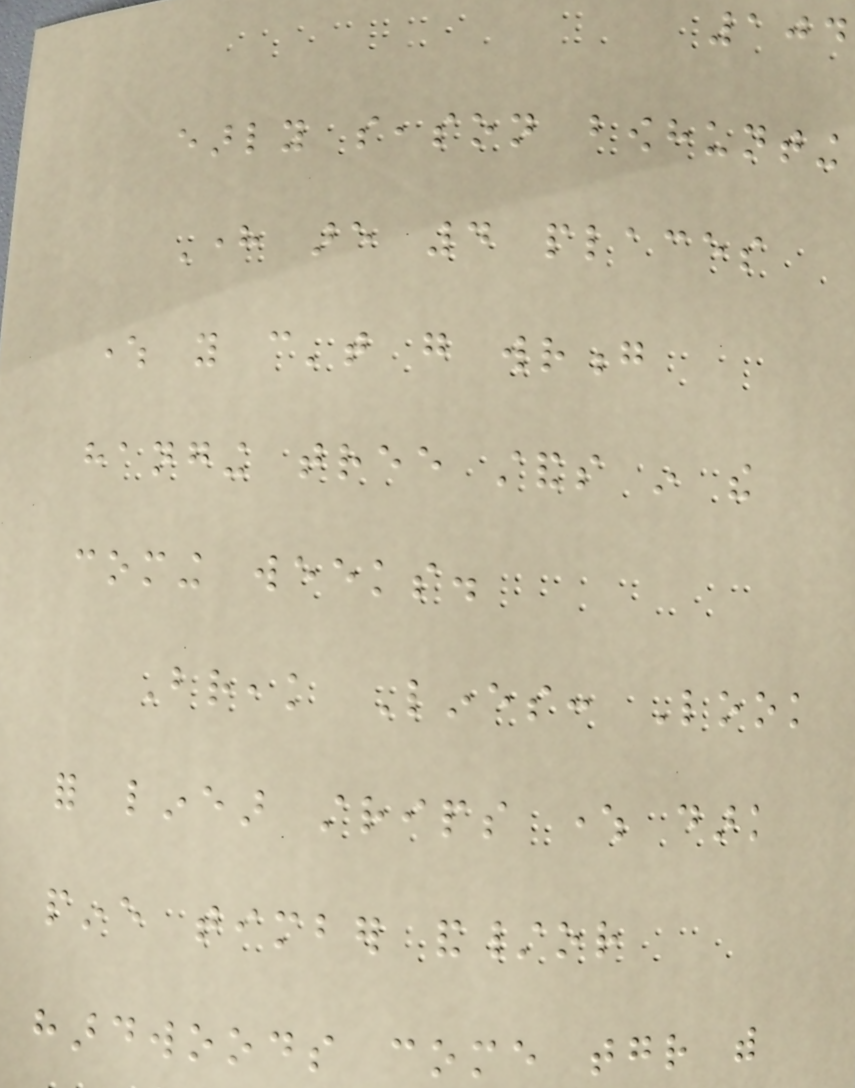104
early season bowhunting
Here are 4 places
where you can't go wrong
hanging tree stands in the
coming weeks.
Break Lines: Look
for linear strips where dark
pine timber and/or
hardwoods come together with
